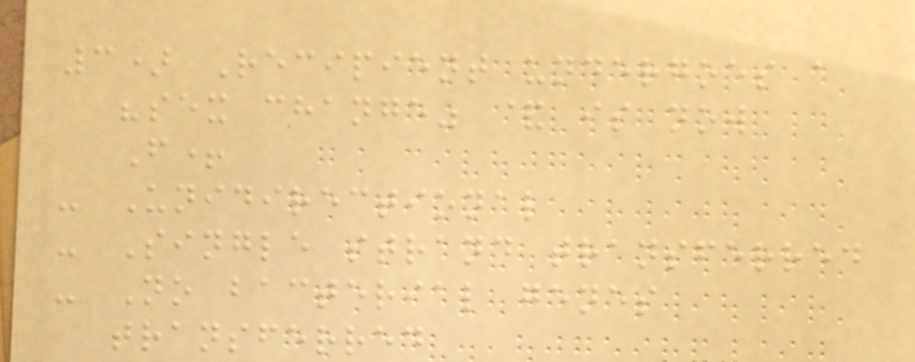3) Recipient undergoes a
"sex change" & is now
F+
- Unidirectional
- Single strand transferred
- No bacterial genes
transferred
